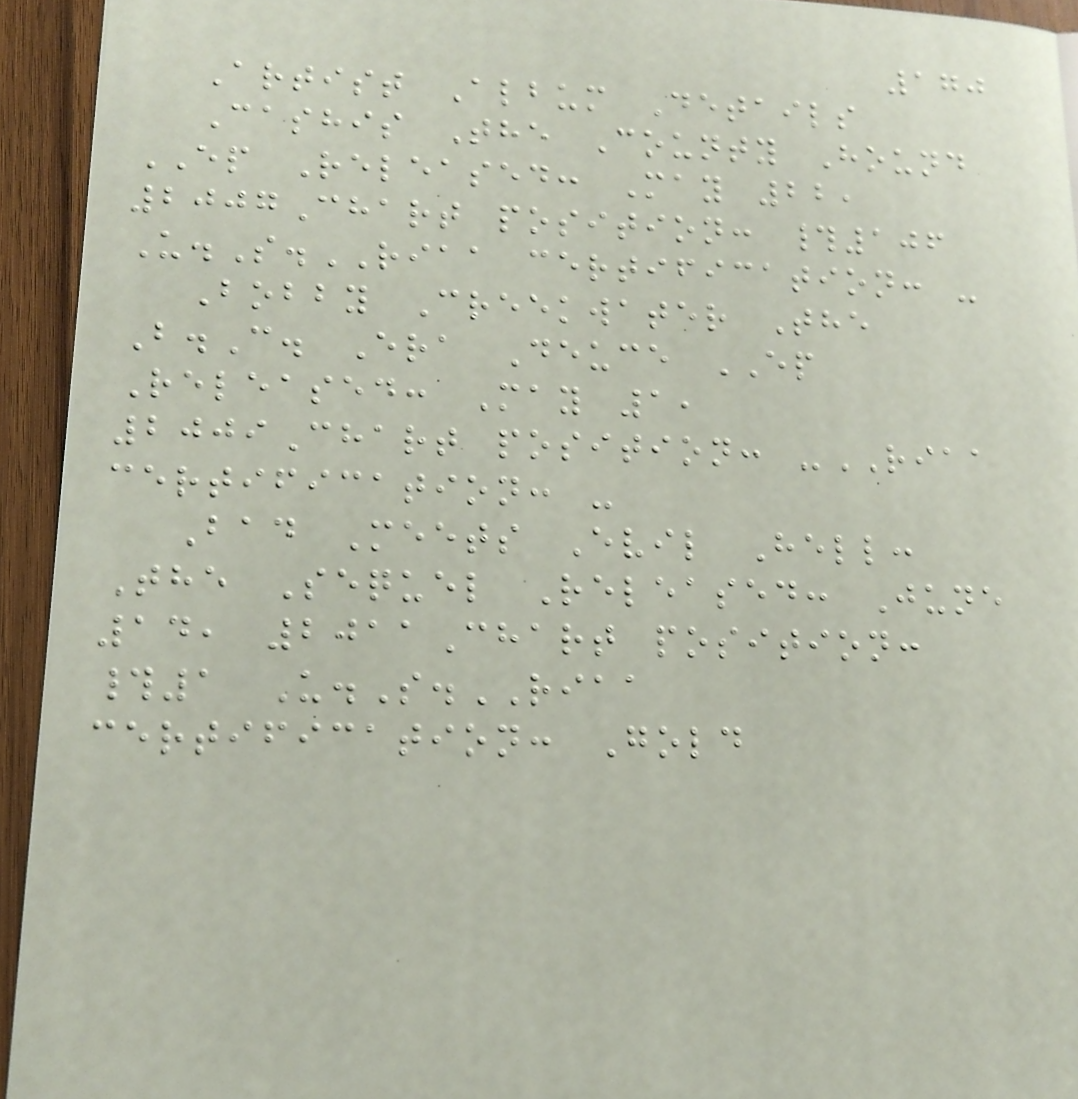170
Artist Album Details
Cashis The County Hound
EP Released: May 22,
2007Chart position: #106
U.S.RIAA certification: -
Bobby Creekwater The
B.C. Era Deuce EP
Released: May 1,
2009Chart position: -RIAA
certification: -
Bad Meets Evil Hell:
The Sequel Released: June
14, 2011Chart position:
#1 U.S.RIAA
certification: Gold
